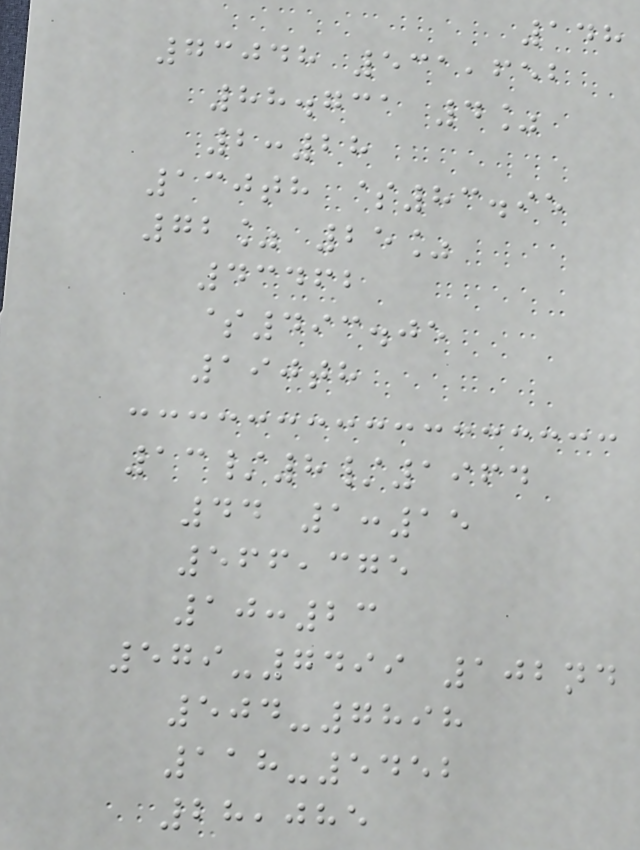148
73048 531,652
88.731 4%
2:28
130th $83.95
72% 25%
43462
$493.05
190th
13/8/1964
44 1:15
566,375
10:23
579-7499 102nd
504-7898
118-5452
28,085
